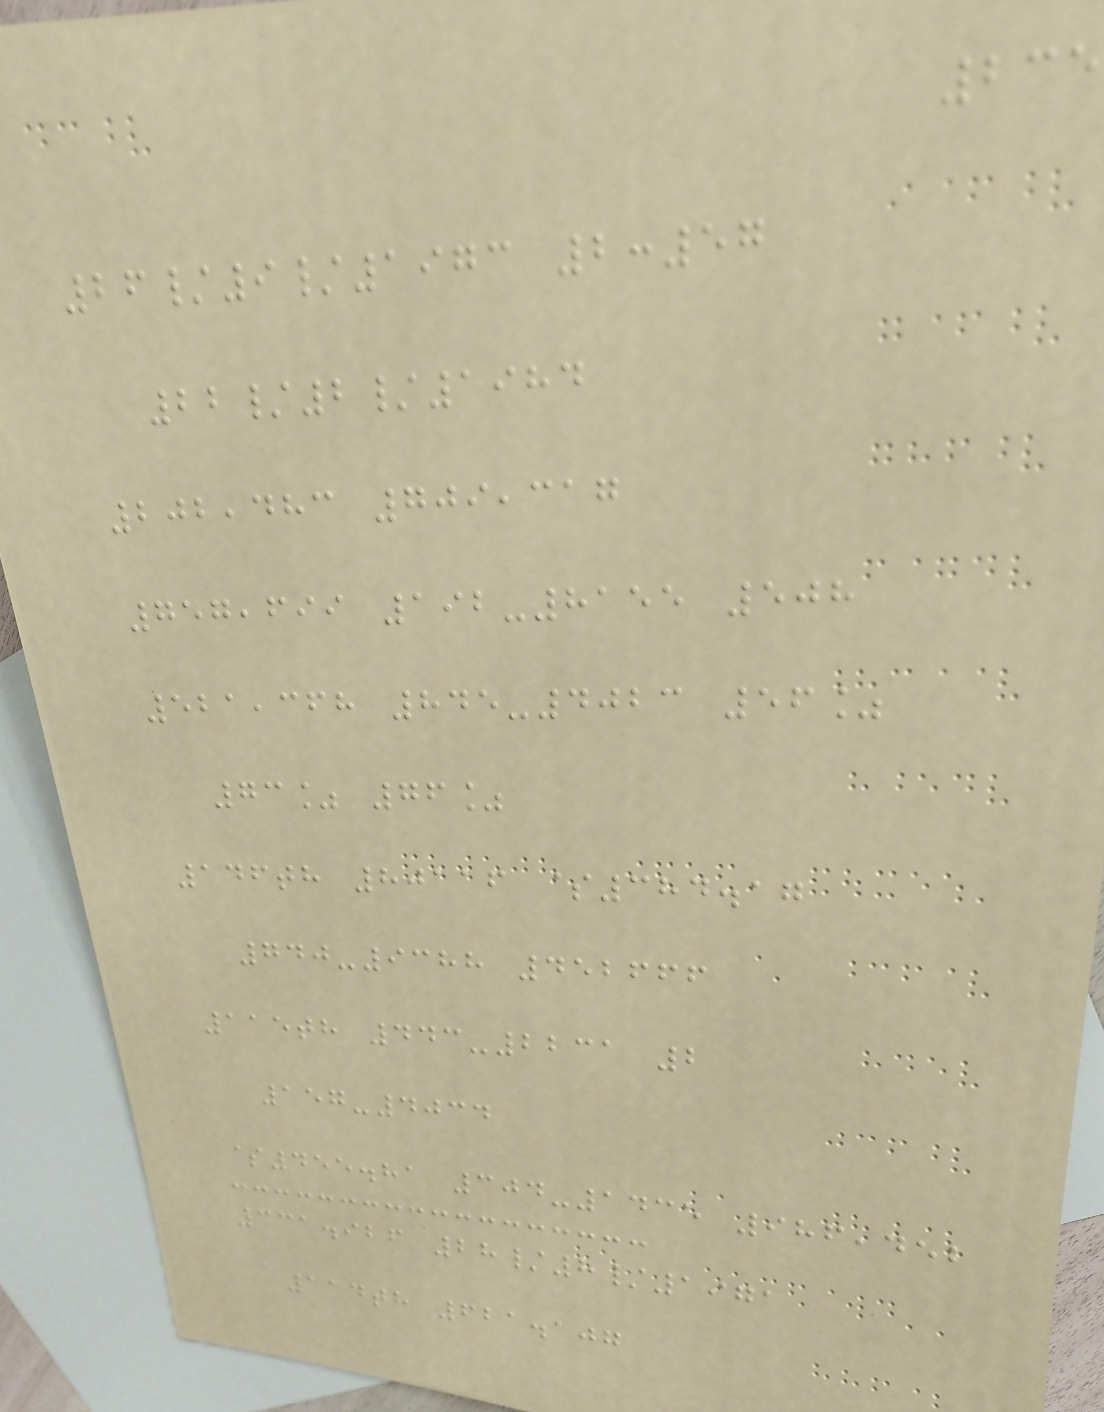235
26/9/1973 2:57
22/2/1984
202,483 709,317
757,699 192-8155 508
521,368 845-4023 56%
73% 76%
146th 80116 $384.17
740-9388 452666
115th 443-2231 2
157-4034
$455.81 304-1435 986,452
331.926 28/8/1971
114th 621.107
